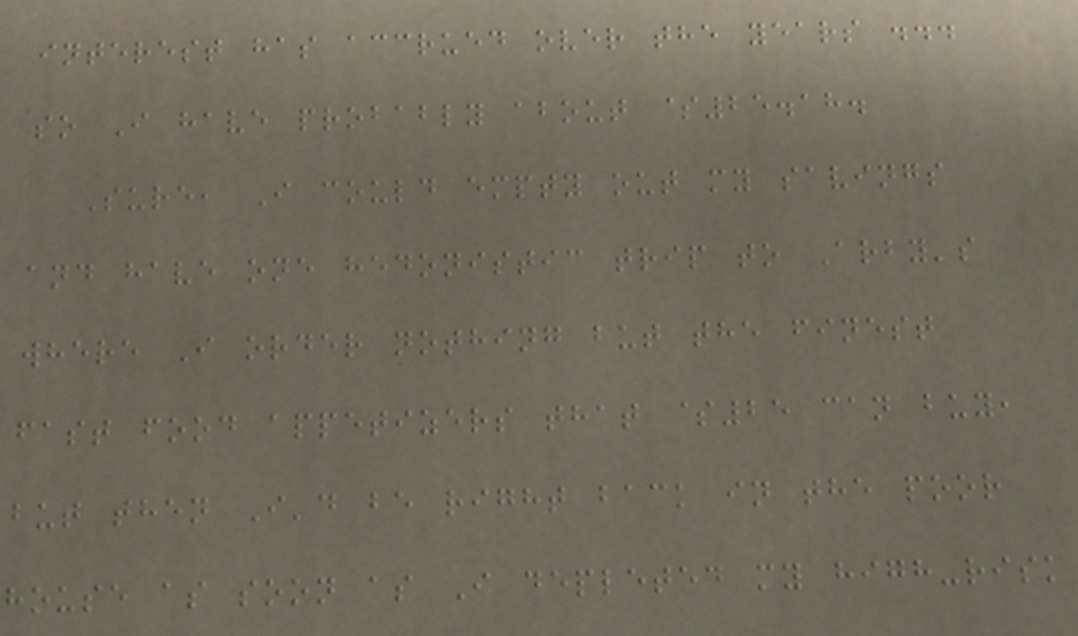interest has accrued over the years ...
so I have probably about $25.18.
Sure, I could empty out my savings
and have one hedonistic trip to Arby's
where I order nothing but the finest
fast food appetizers that $25 can buy,
but then I'd be right back in the poor
house as soon as I depleted my high-risk
